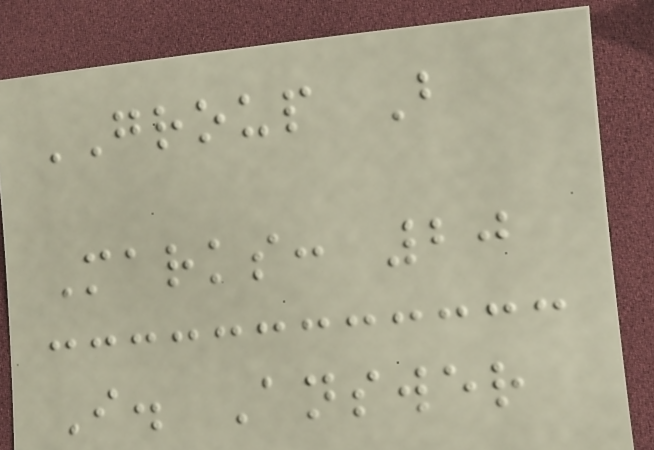GROUP B
Marks: 20
I. Answer
